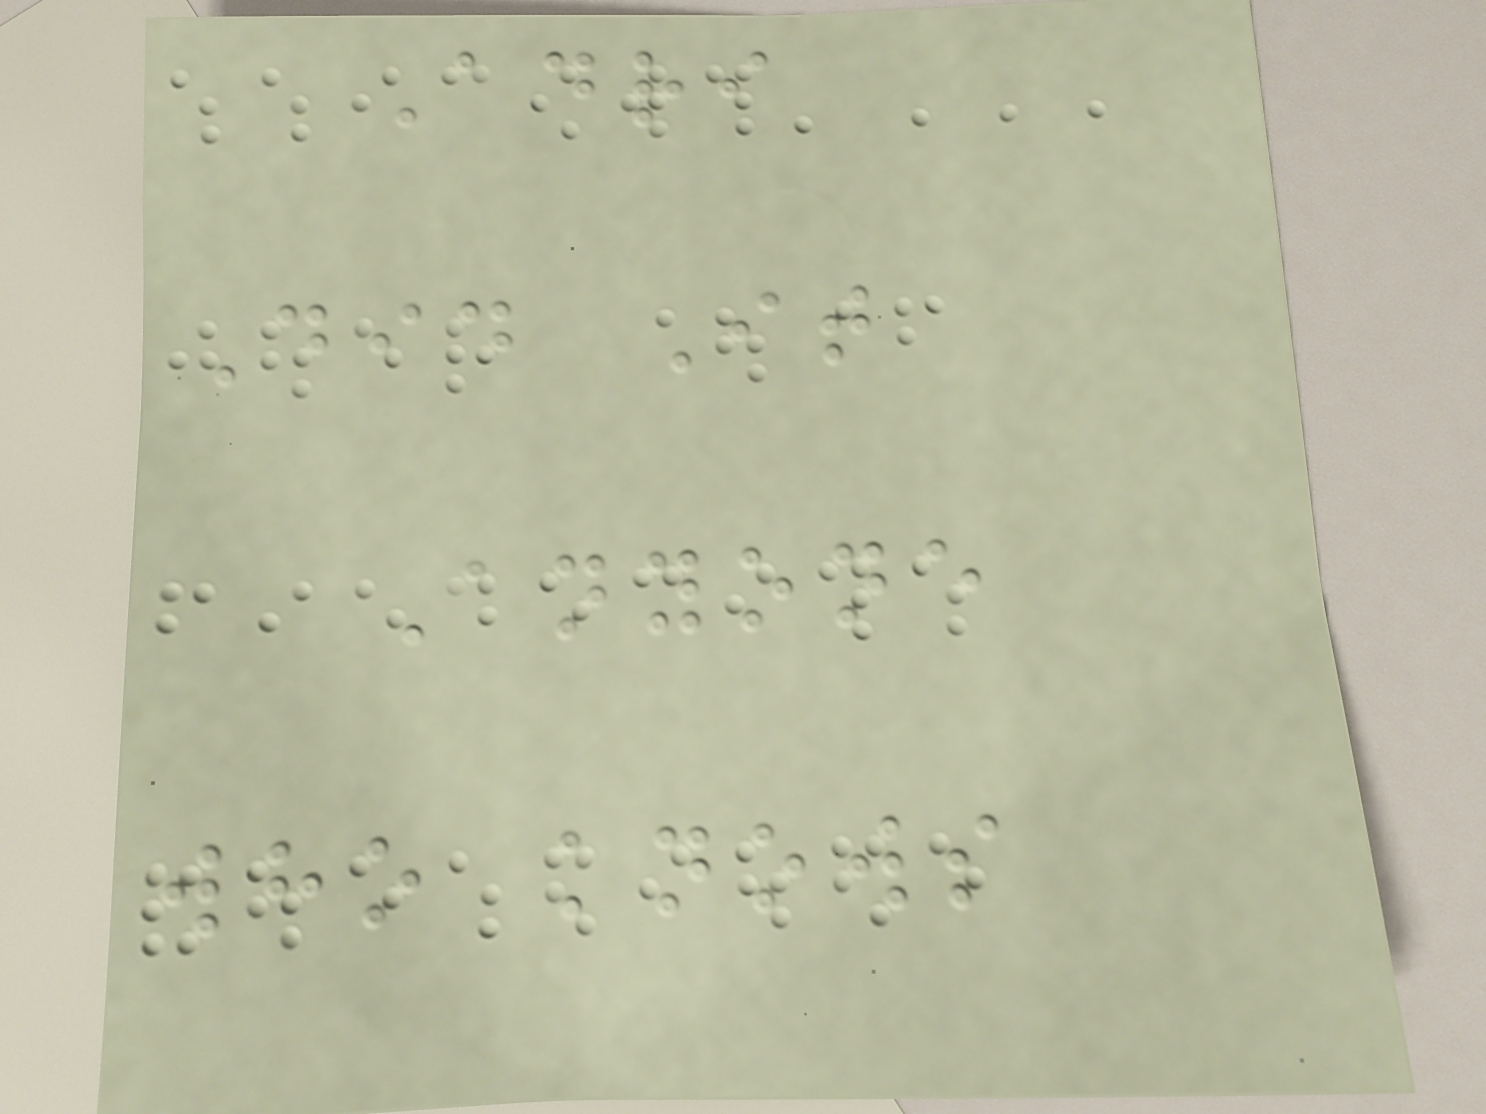Adri
Did It
Anyone
who knows
